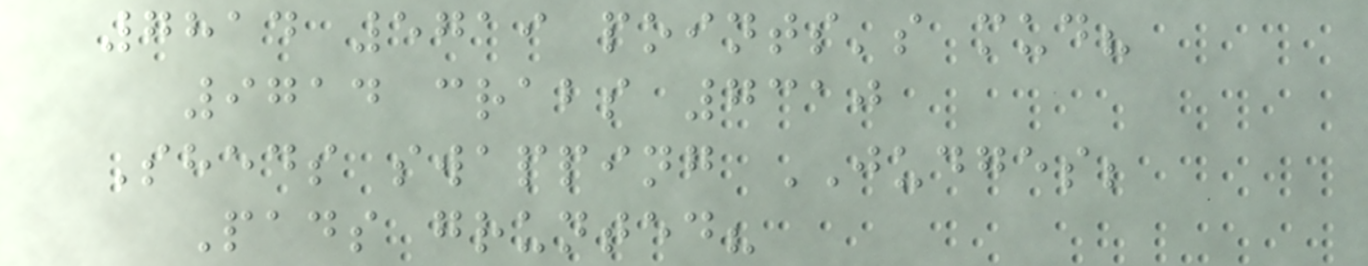7814 5719 points's mud?
9714 crabs 7310
Sheds swapping JUDGES;
Pads grunted?
